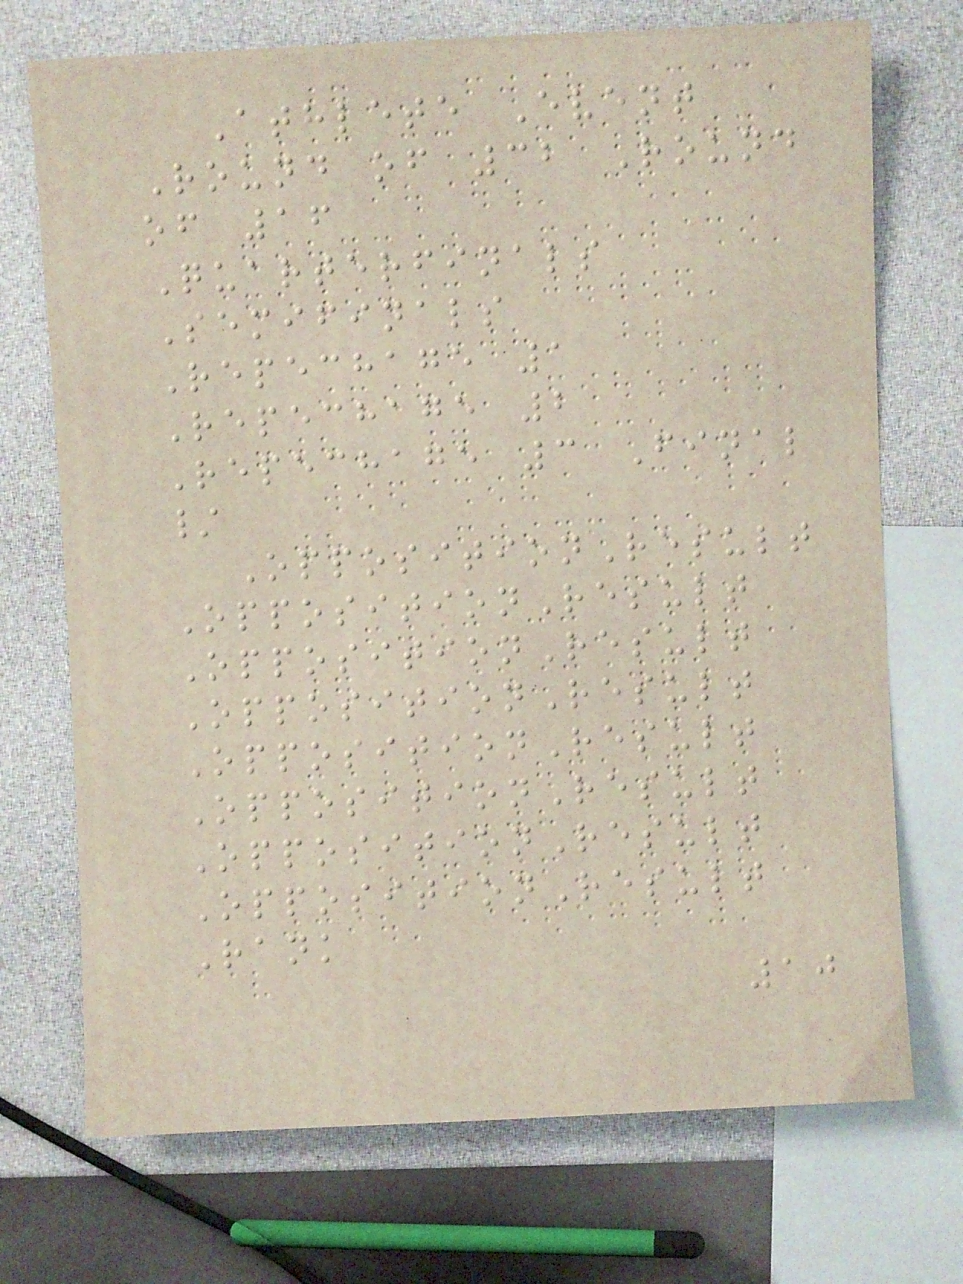Athlete Event
Round of 32 Round
of 16
Quarterfinals
Semifinals
Repechage 1
Repechage 2
Repechage 3 Final
/
OppositionResult
OppositionResult
OppositionResult
OppositionResult
OppositionResult
OppositionResult
OppositionResult
OppositionResult
Rank
10
